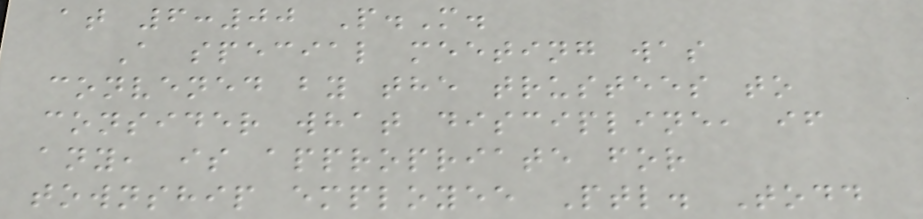at 6:00 P.M.
A special meeting was
convened by the trustees to
consider what discipline, if
any, is appropriate for
township employee Ptl. Todd
